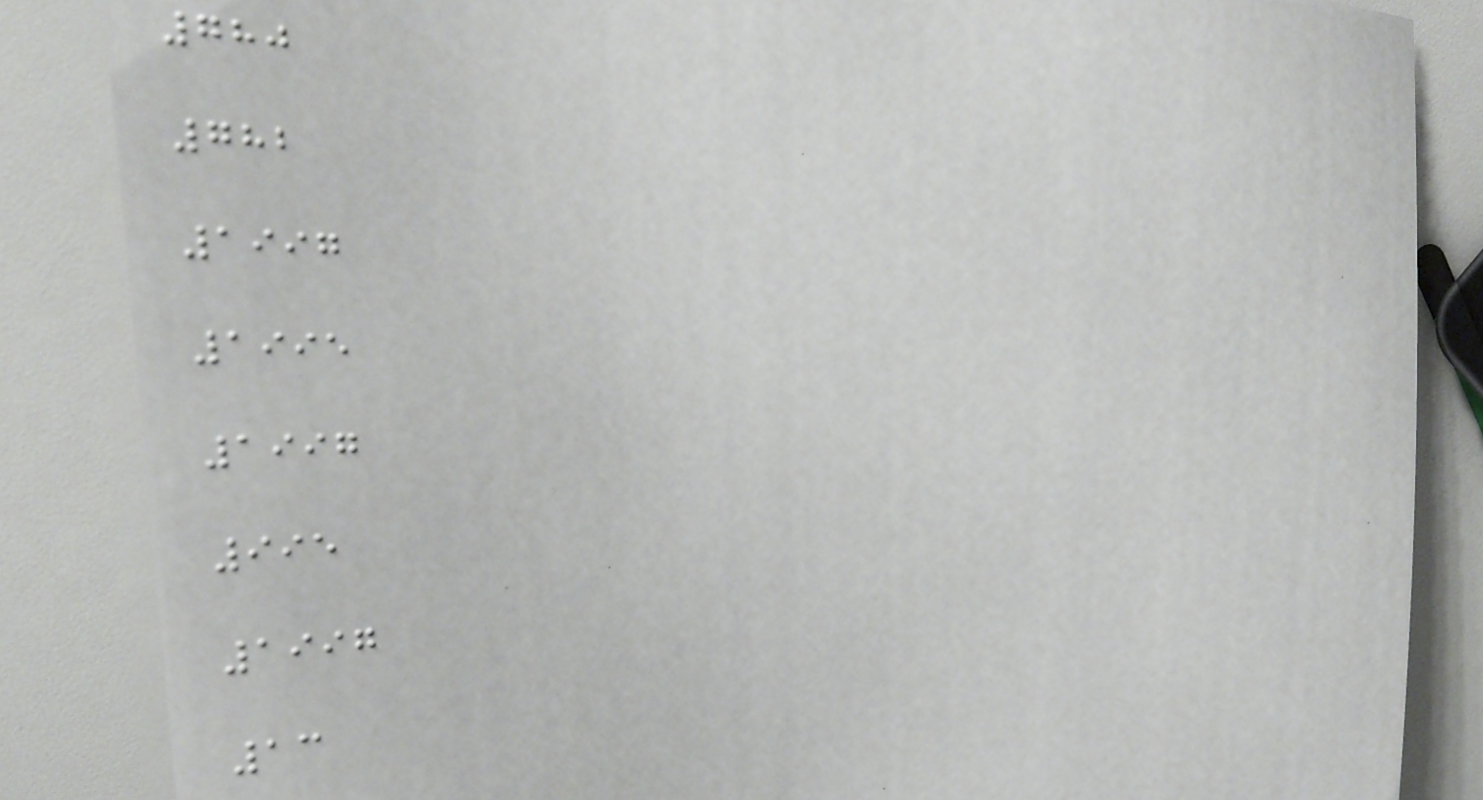780
782
1997
1995
1997
995
1997
13
